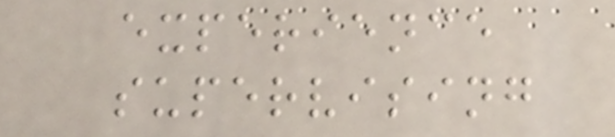experience
supervising
